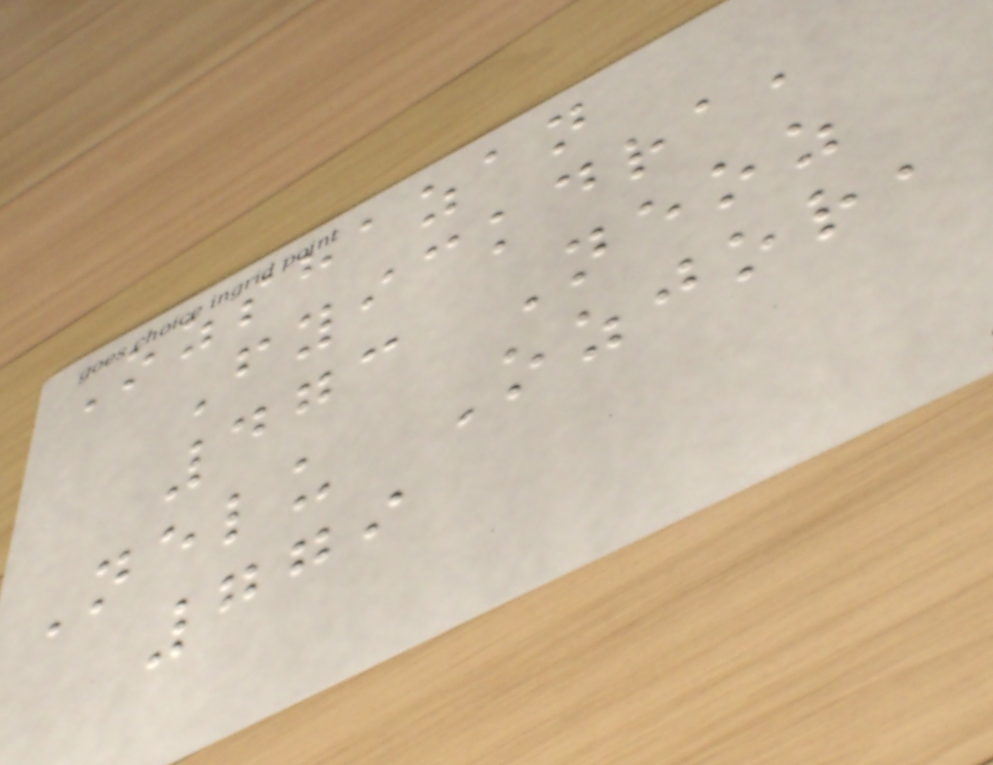Ozshazan
Fyickdra,
473 Neoz
Nelu Ozjor,
779
